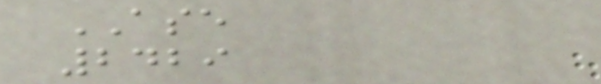ASE
2429
